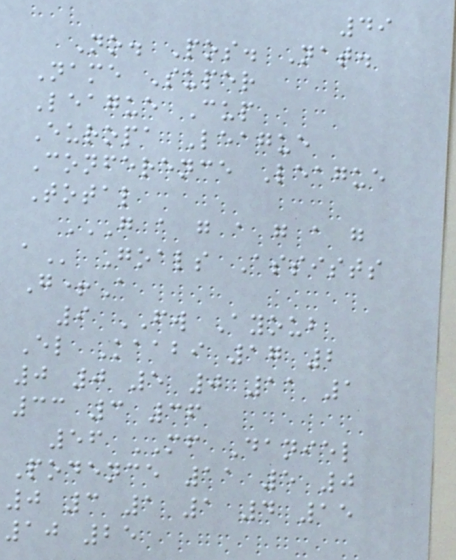49
No. Pos. Nat.
Name Super
League Cup
Europa League
Conference League
Total
G A G A G A G
A Goals Assists
G+A
9 FW Ayoub
El Kaabi 17 2
0 0 5 0 11 1
33 3 36
56 MF Daniel
Podence 11 5 0
0 3 1 1 4 15
10 25
